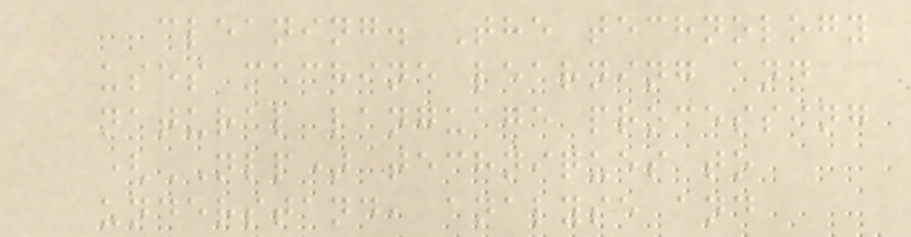cleaning. The technology
uses machine learning and
natural language processing
(NLP) techniques to
understand, analyse and
